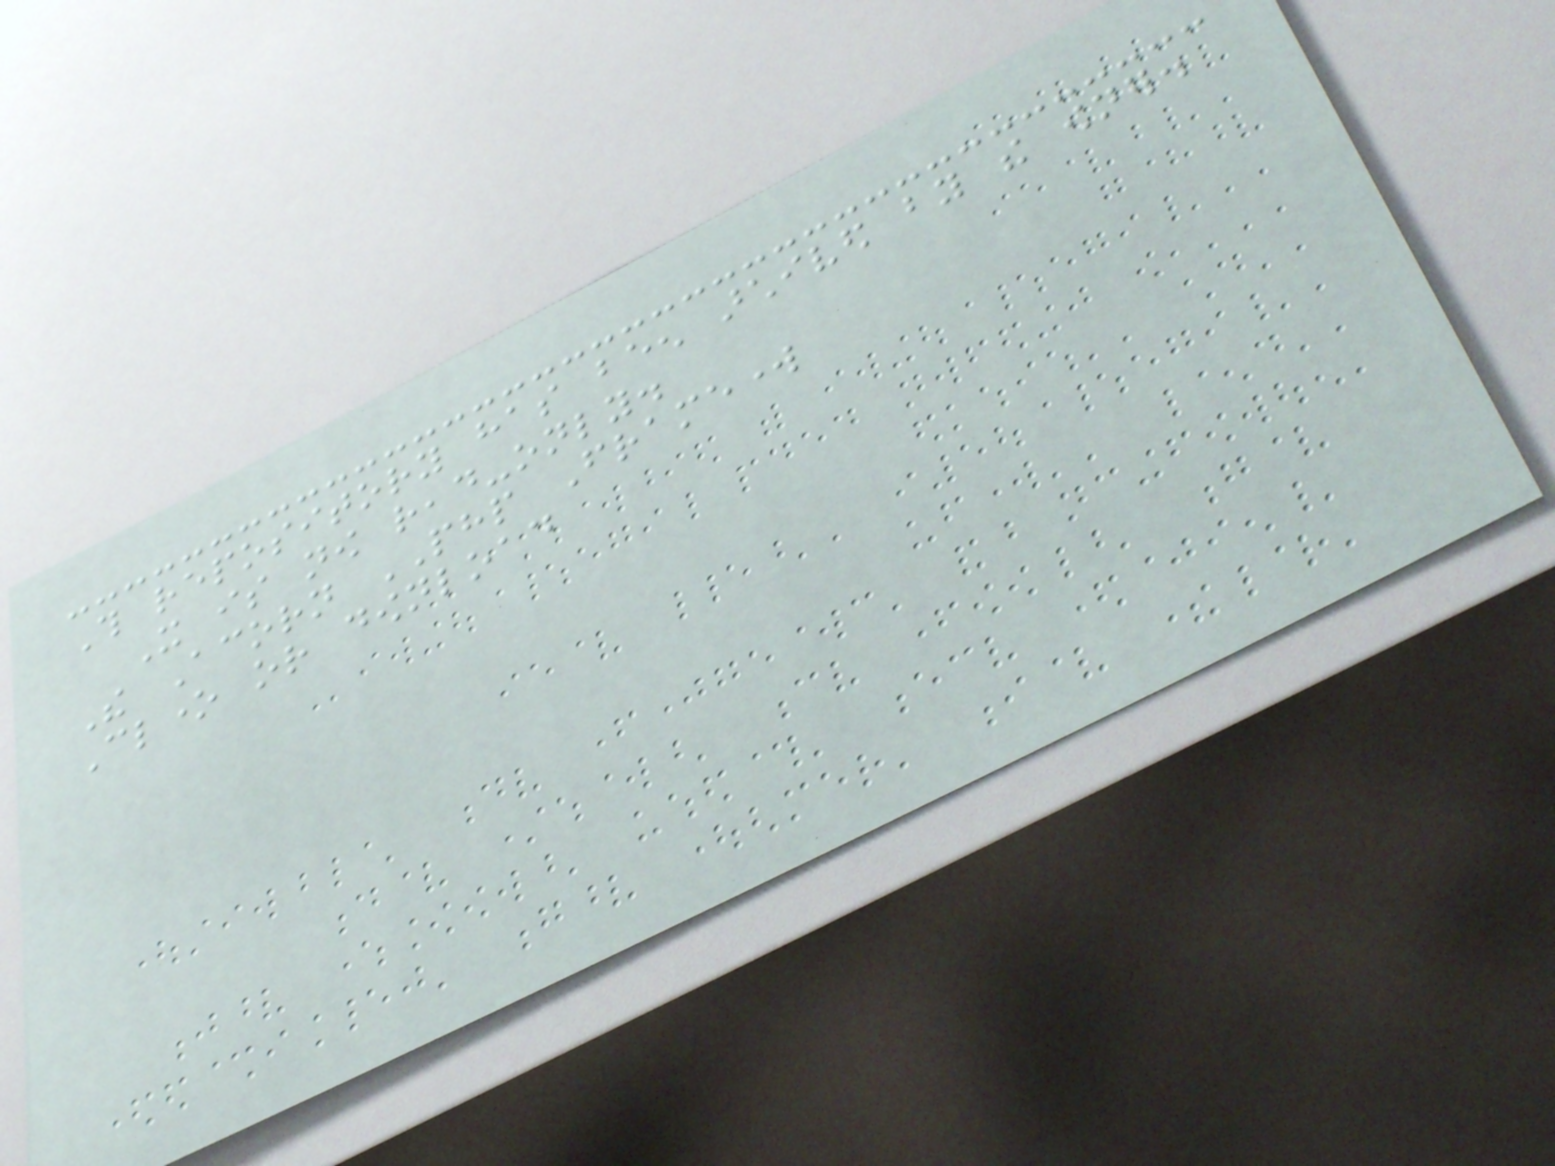This repository has been archived by the owner.
It is now read-only.
The Acorn PHP Framework
Clone or download
